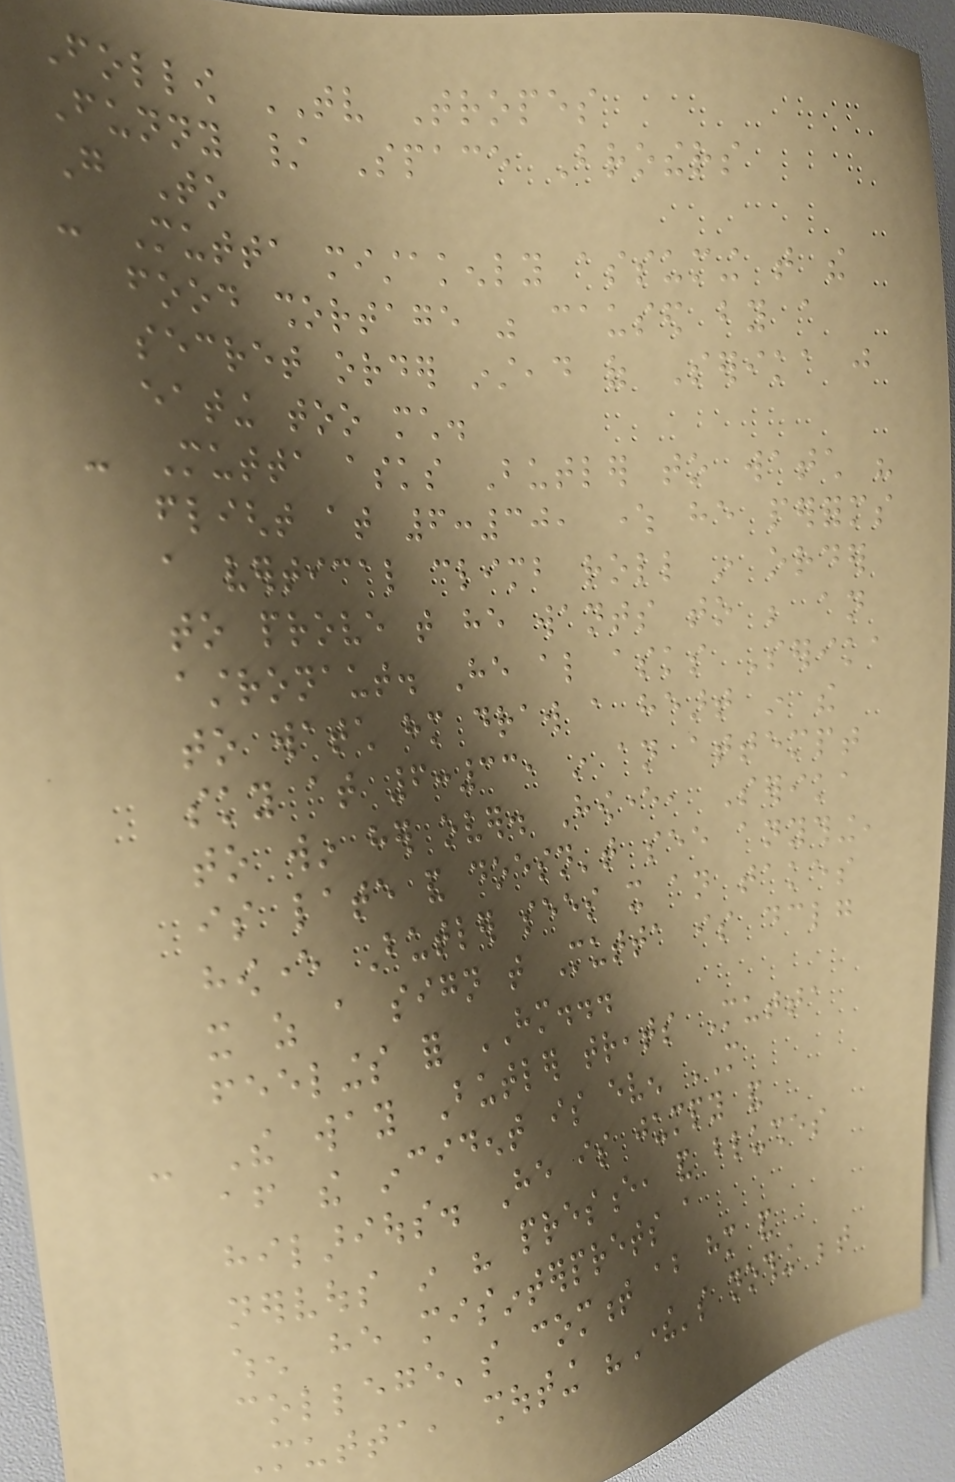Follow TV Tropes
Funny / Space Brothers
Go To
- Mutta mistakenly assuming that the
food shortage was caused by a
secret order instead of Serika just
eating too much.
- Mutta asks Butler to watch his
flight at 6:30, where he performs
a vertical climb roll in order
to prove that he wants to be an
astronaut. He also asks Serika
to watch him draw a heart in the
sky at 6:33, in an attempt
to win her over. However, Serika
is late and doesn't see anything,
however Butler sees it an takes
it as a sign that Mutta is declaring
feelings for HIM...
- The way Butler treats Mutta
after the incident is even MORE
hilarious. He is jumpy and
nervous in his presence, and blushes
when he misinterprets a
college's comment about him and
Mutta, shouting "There's nothing between
